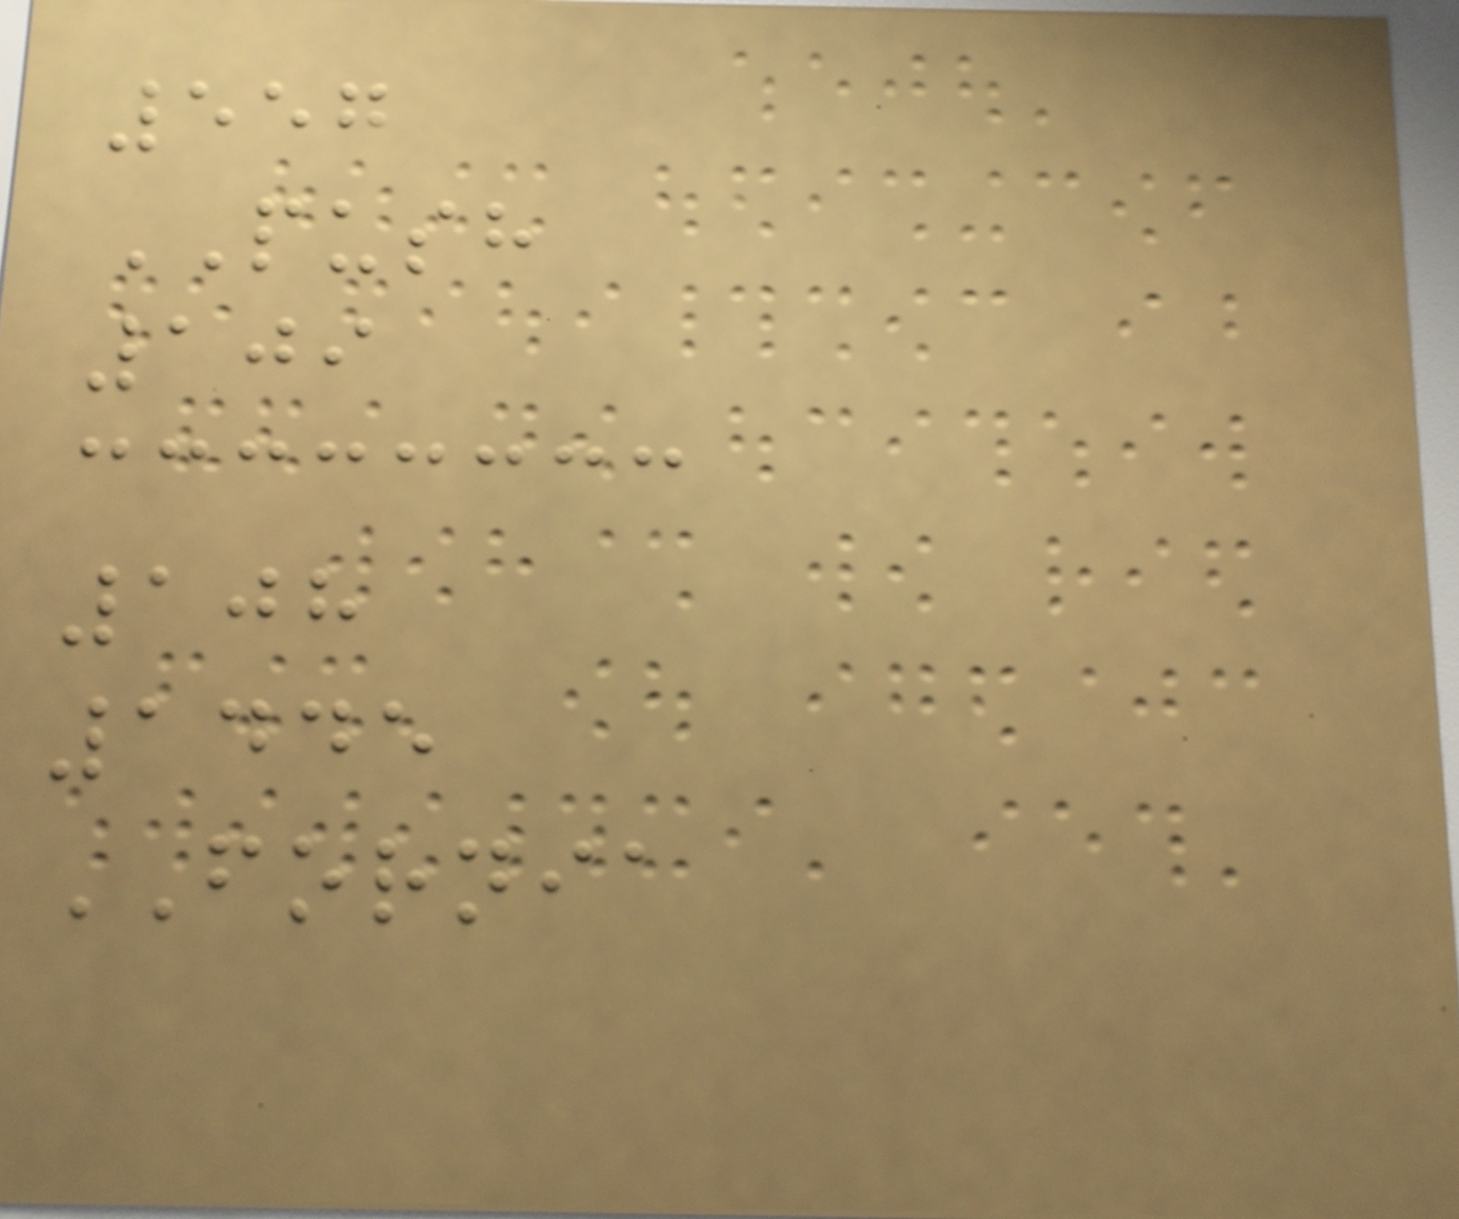557
PUSH
109
108
1445
FORNIA
